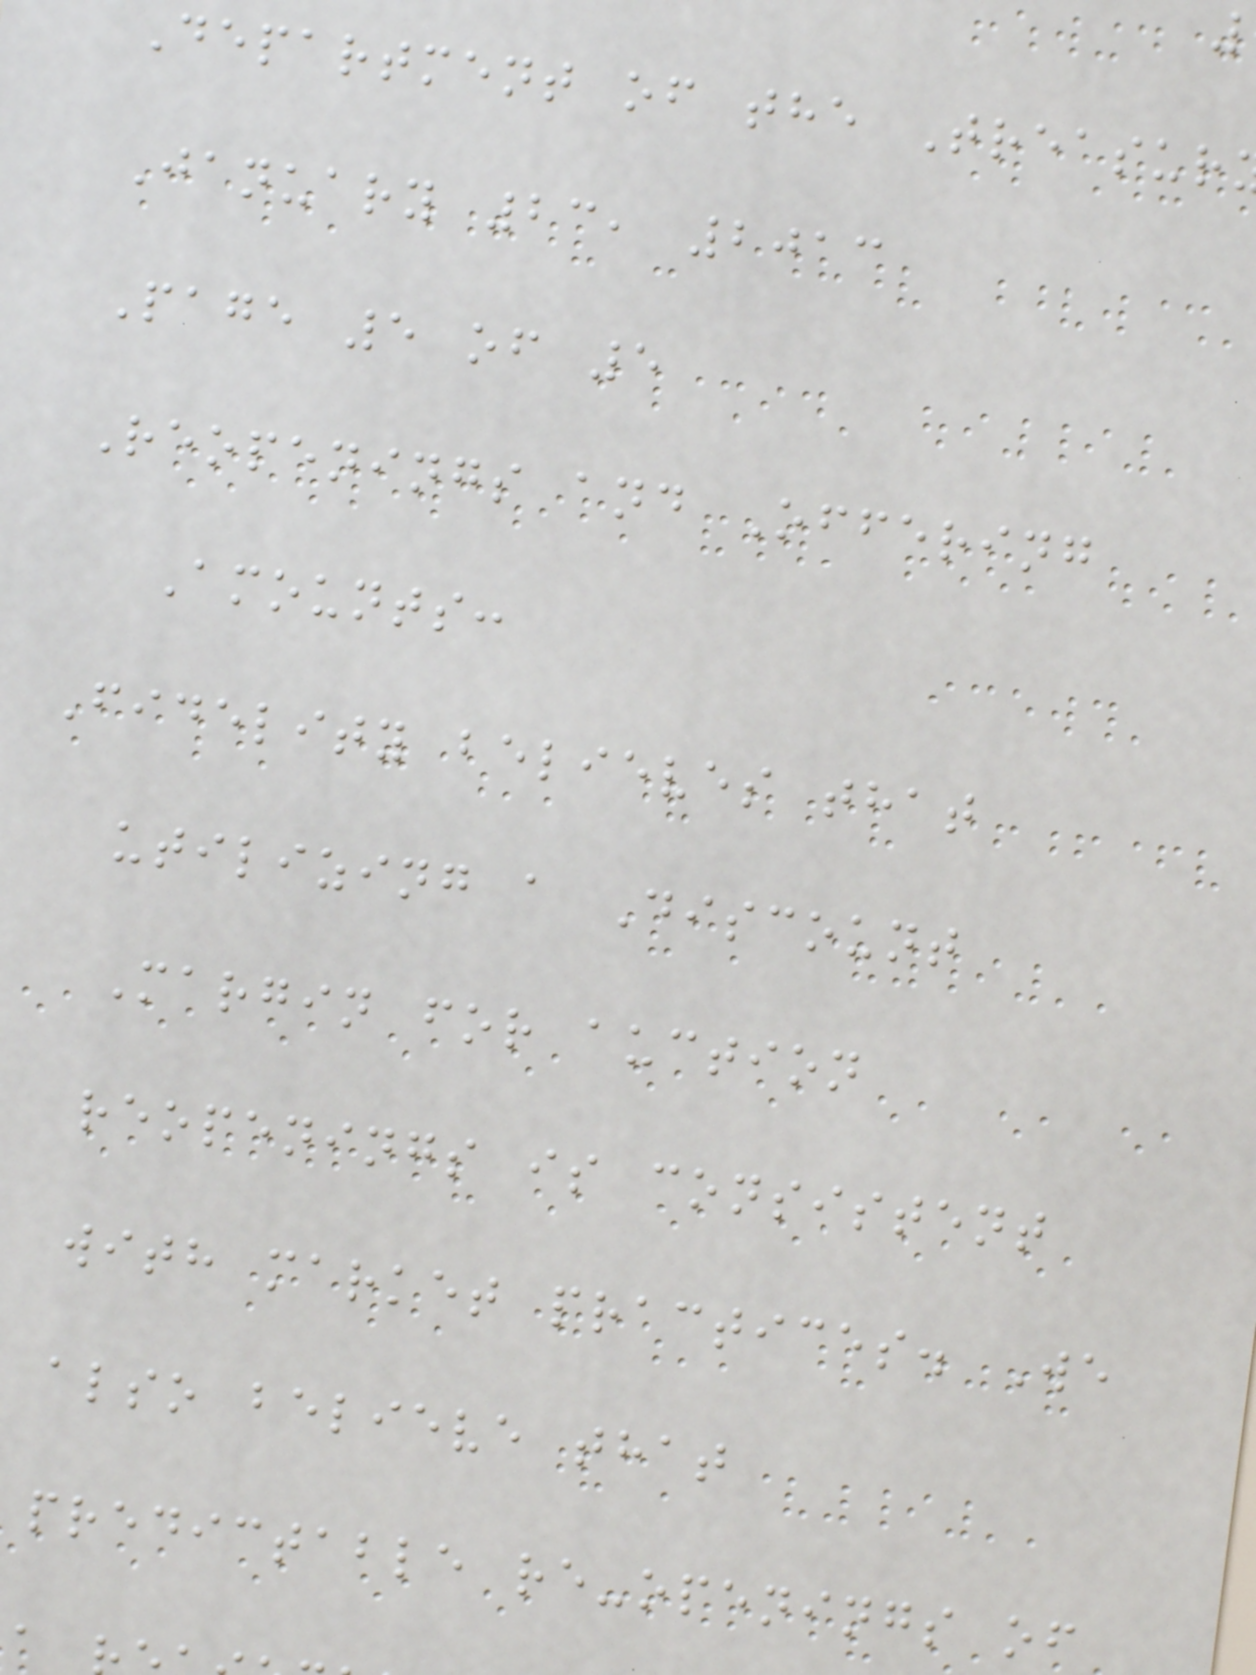Department of the Treasur
January 23, 2013
Page 5 of 5
Reopenings and Offering
Amounts:
Fidelity believes that
utilizing a Discount
Margin for auction
reopenings is consistent
with market practices. We
also believe that
predictable re-openings of
